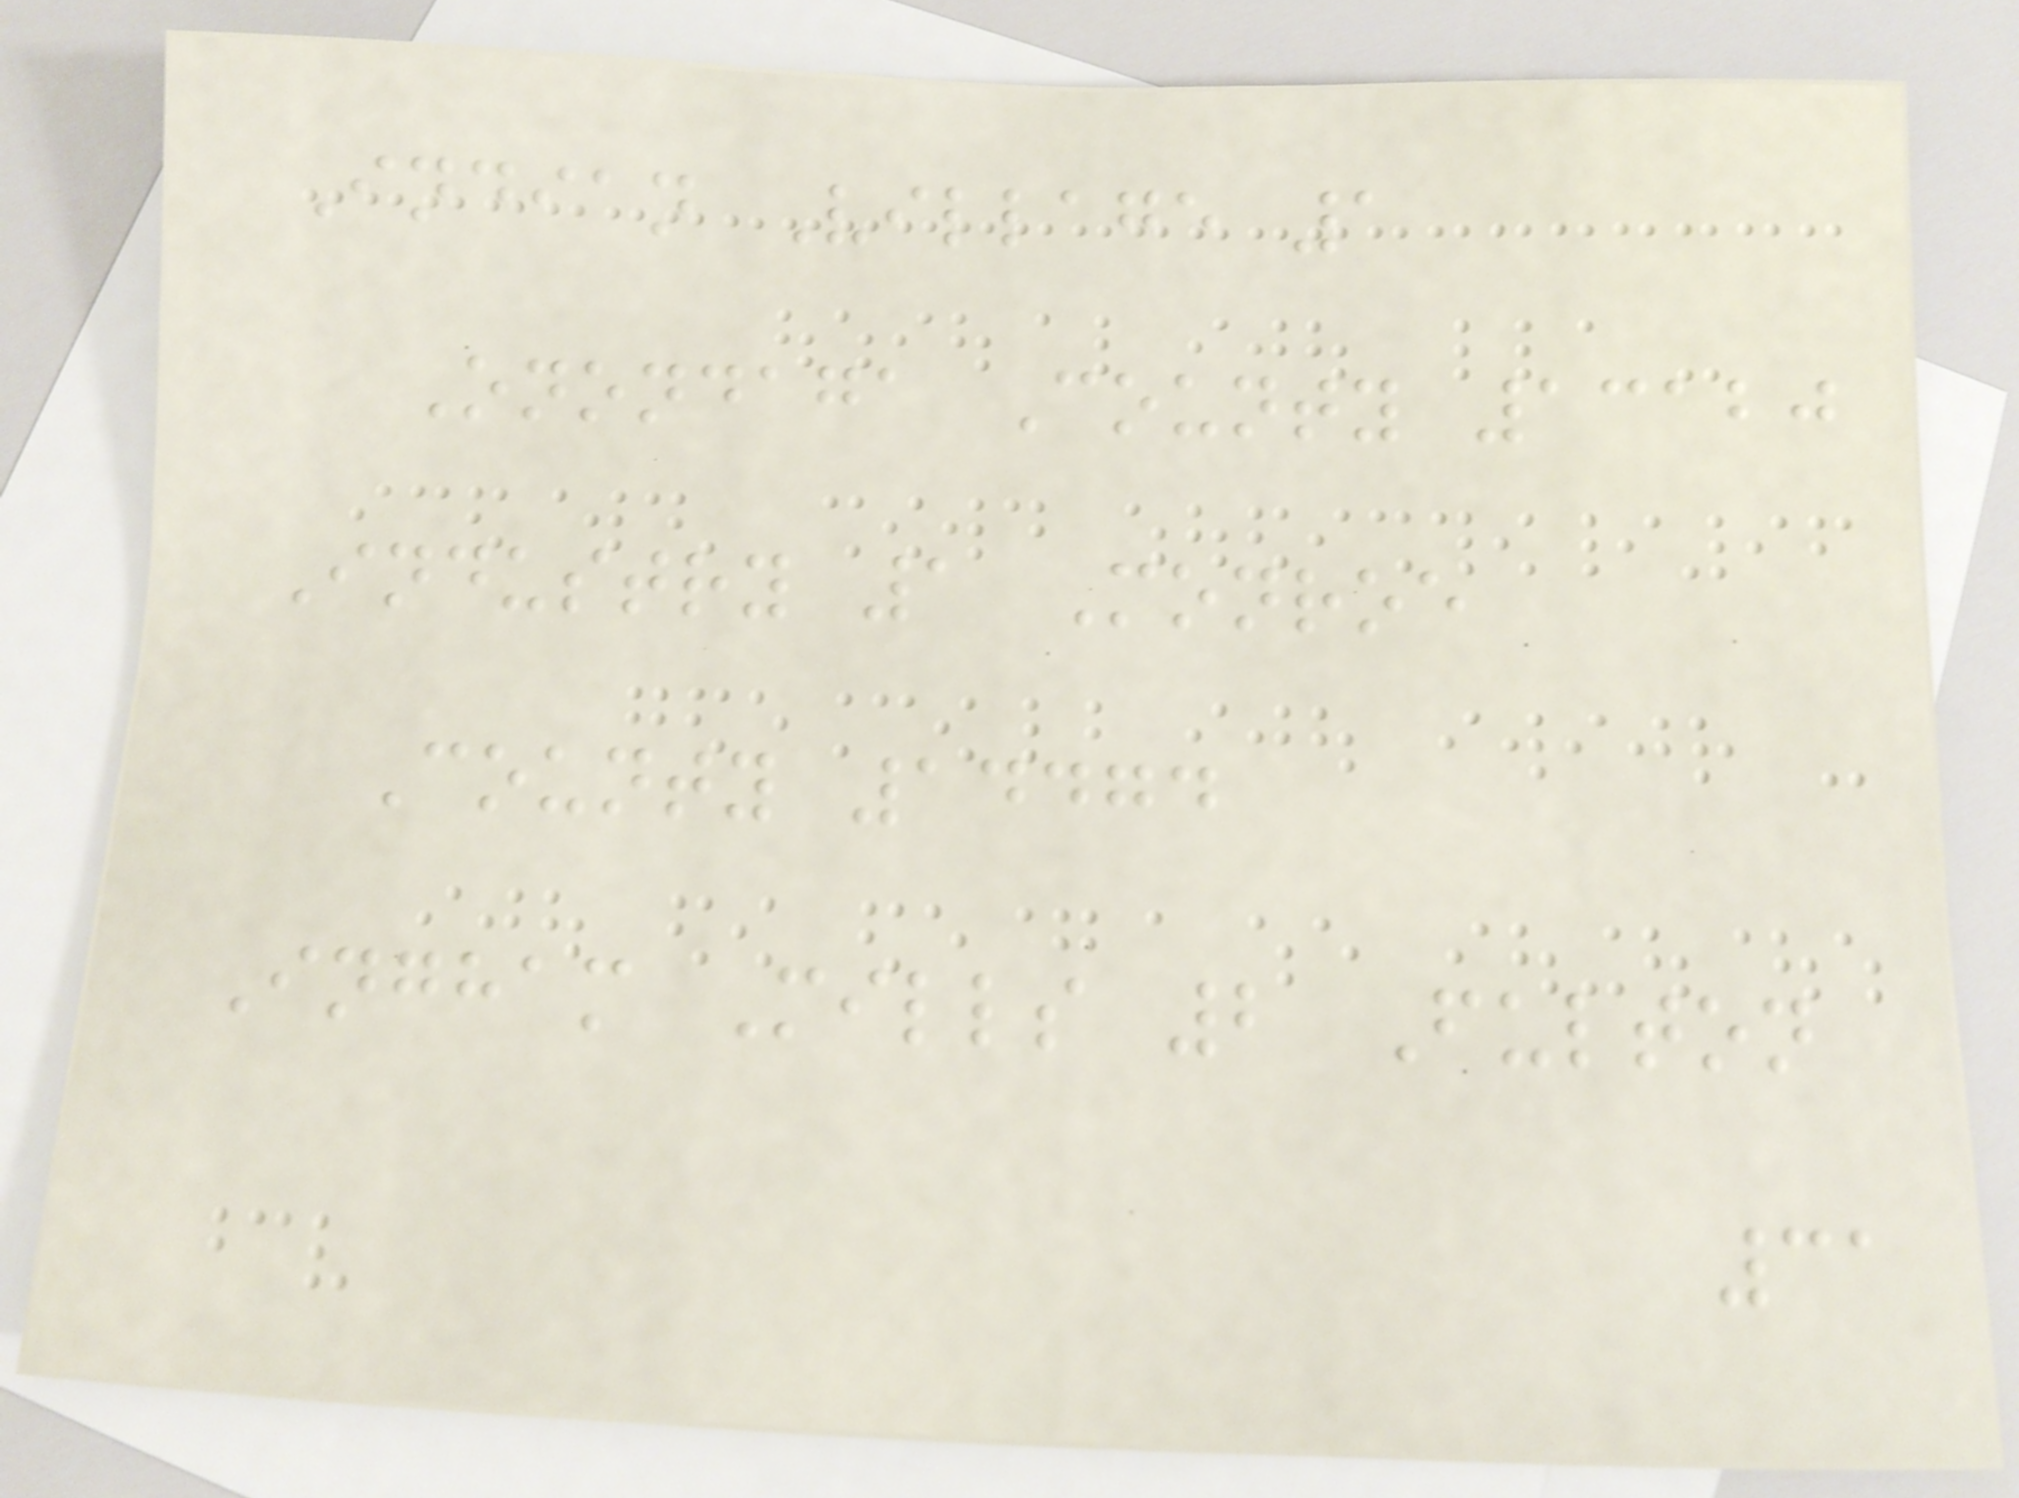Indian Village 1
Onondaga County 13120
Industry 1 Monroe
County 14474
Ingham Mills 2 Fulton
31
